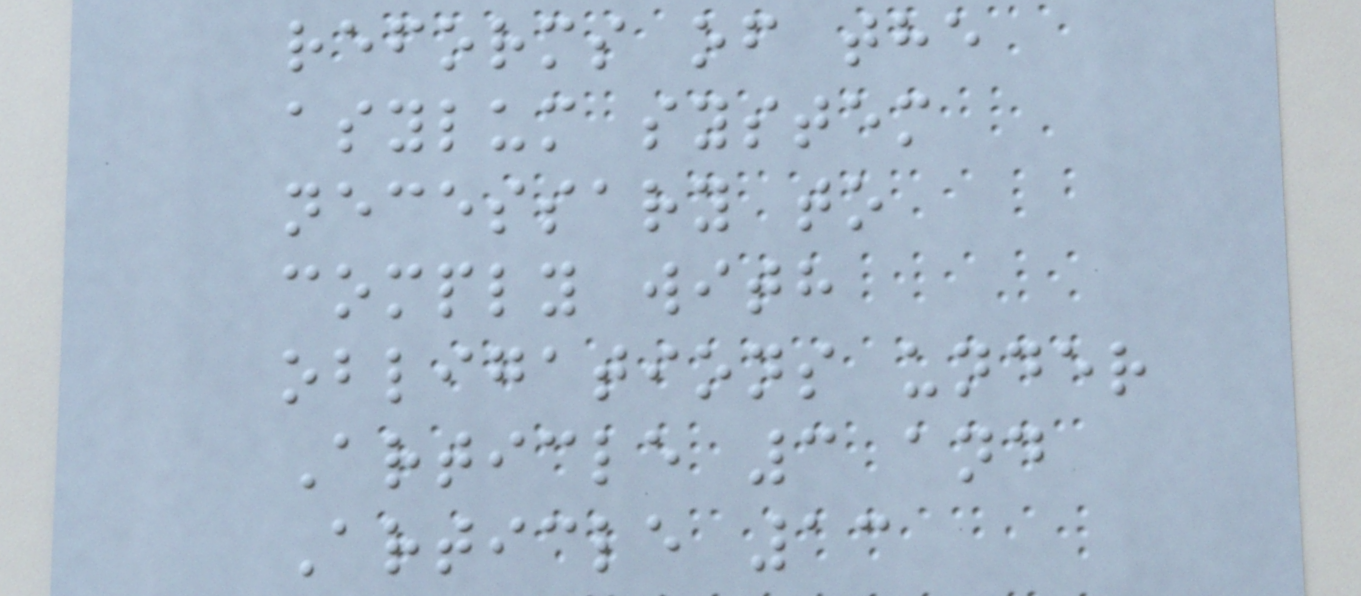reforms of the
asylum system
necessary to
comply with
obligations under
Article 3 and
Article 13
